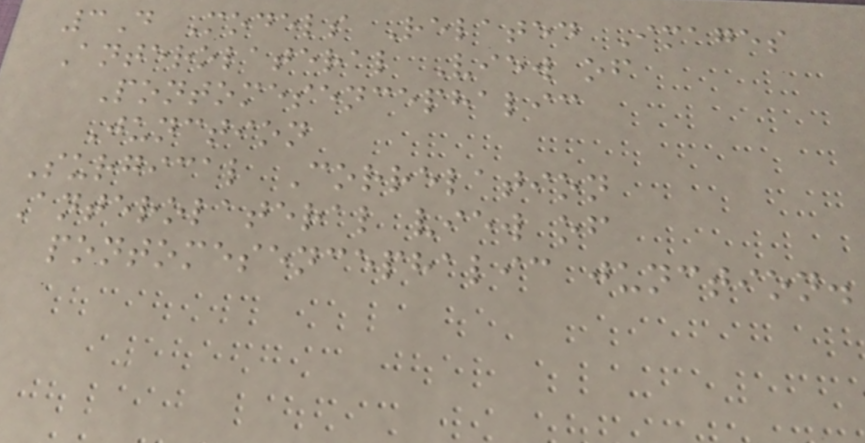3D Models Related Images
Anterolateral View of
Pontomesencephalic
Junction
Surgical Correlation
Anterolateral view of
pontomesencephalic junction.
